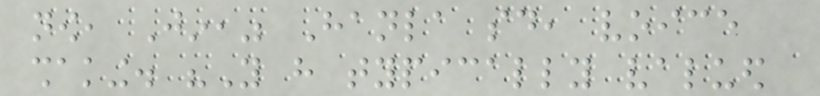now, Jin," Hanla said, voice
shaking. "You have typically valued
